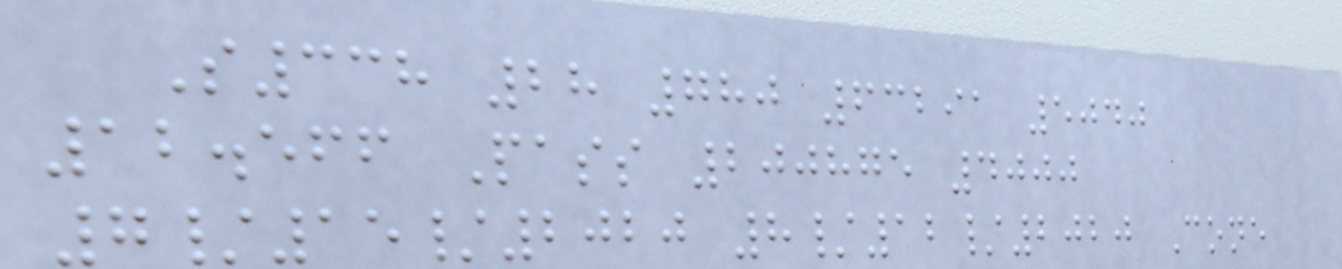S338 28 780 63291 5040
12.566 Pass 200875 4000
7/15/2020 8/12/2020 Cone
